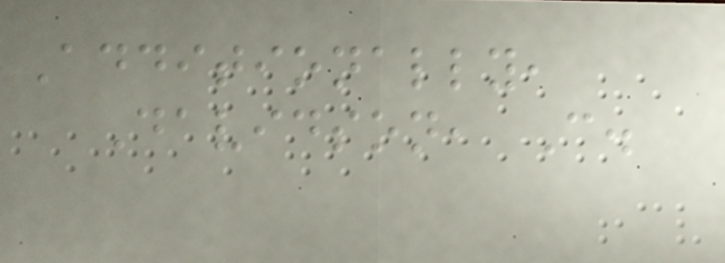Additionally,
Davidson, C.
